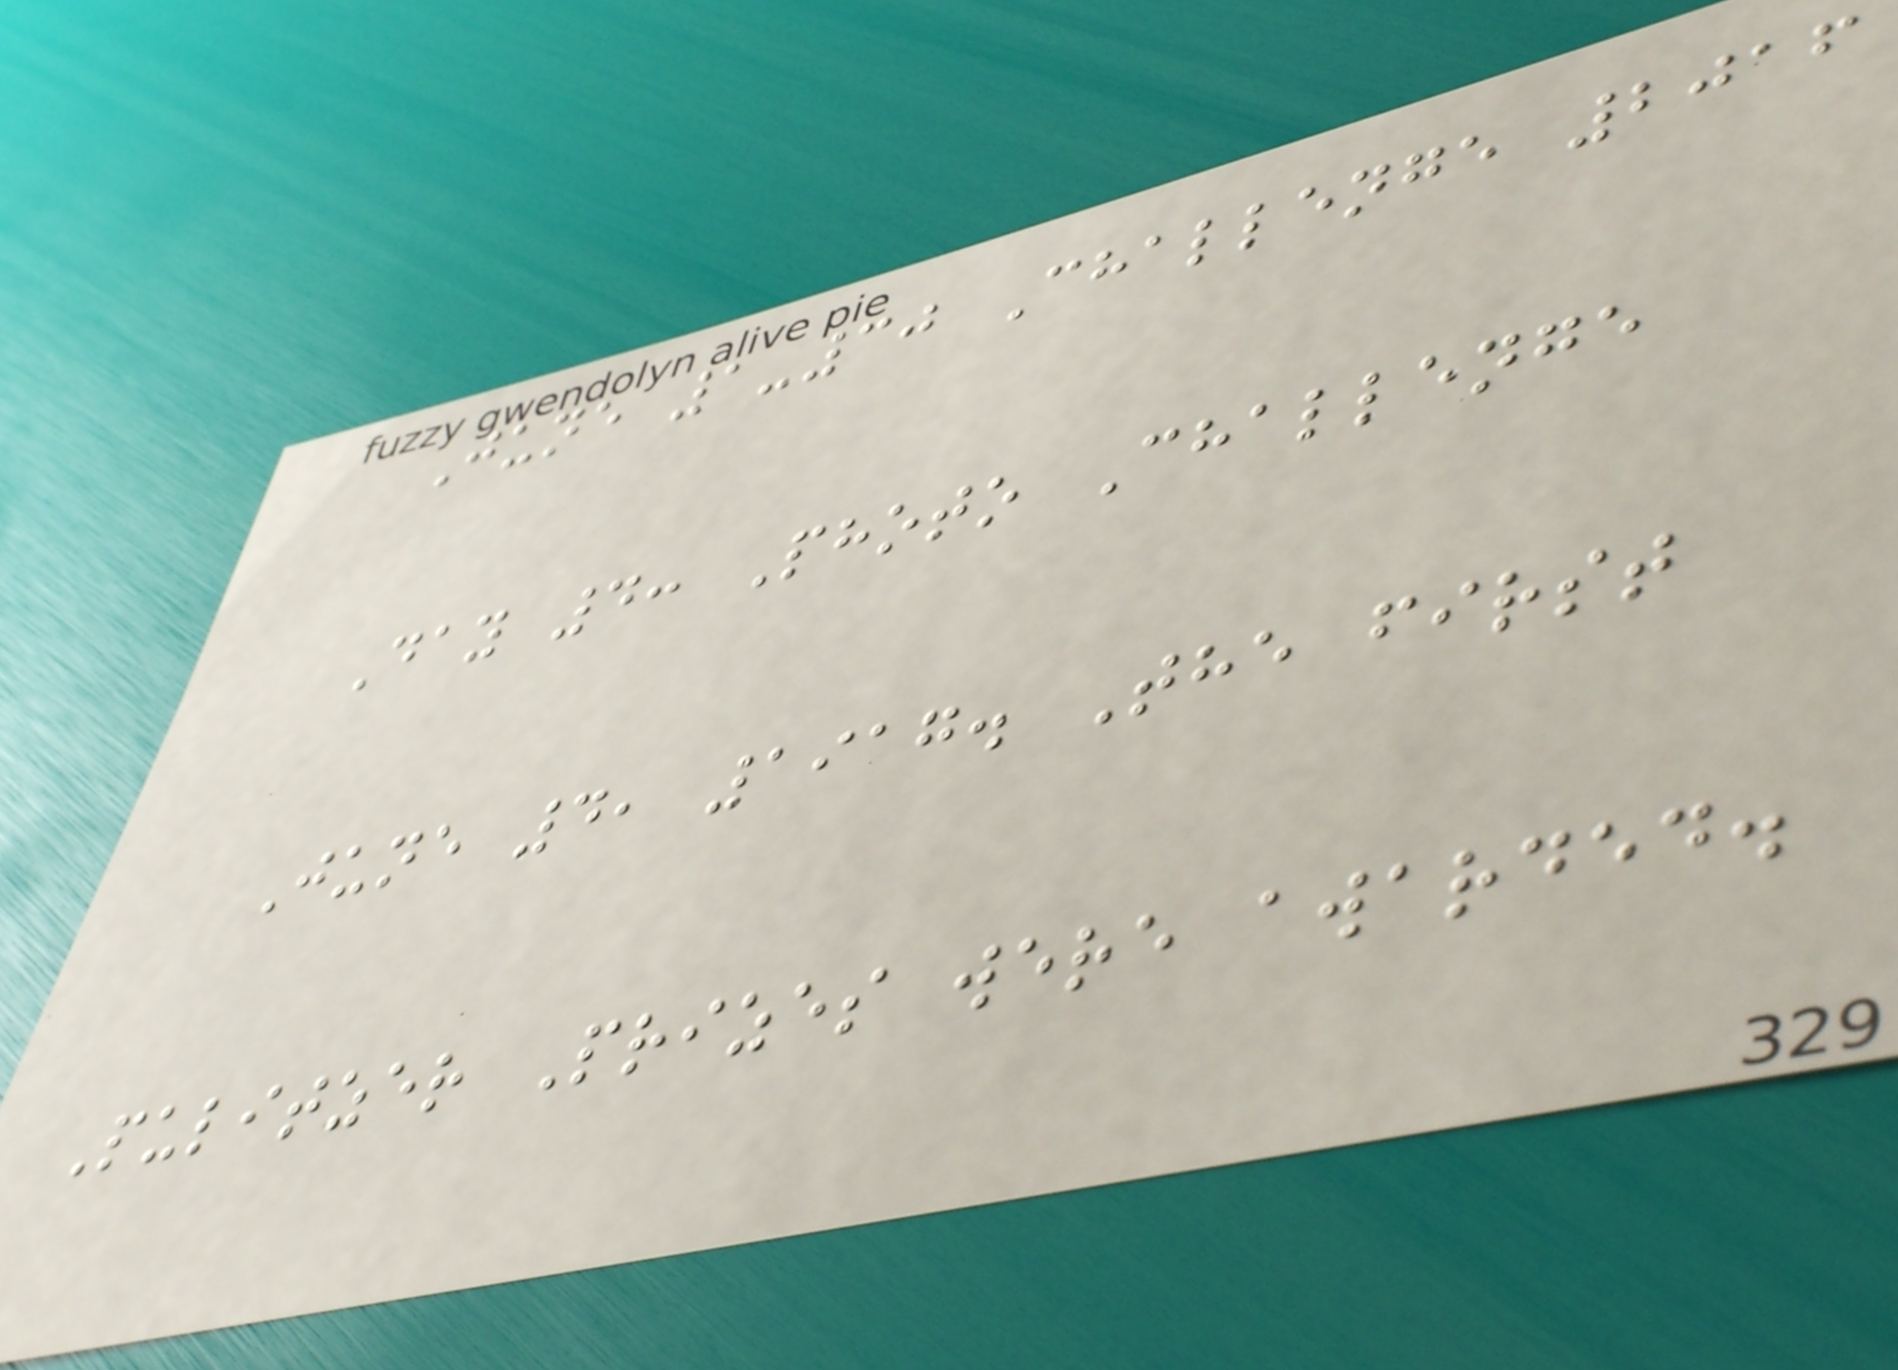June 1-30 Challenge 2016
Day 4: Photo Challenge
June 4, 1917. The first
Pulitzer Prizes were awarded.
